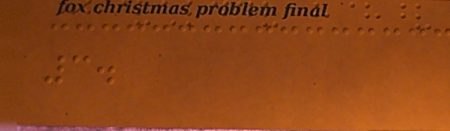3.
